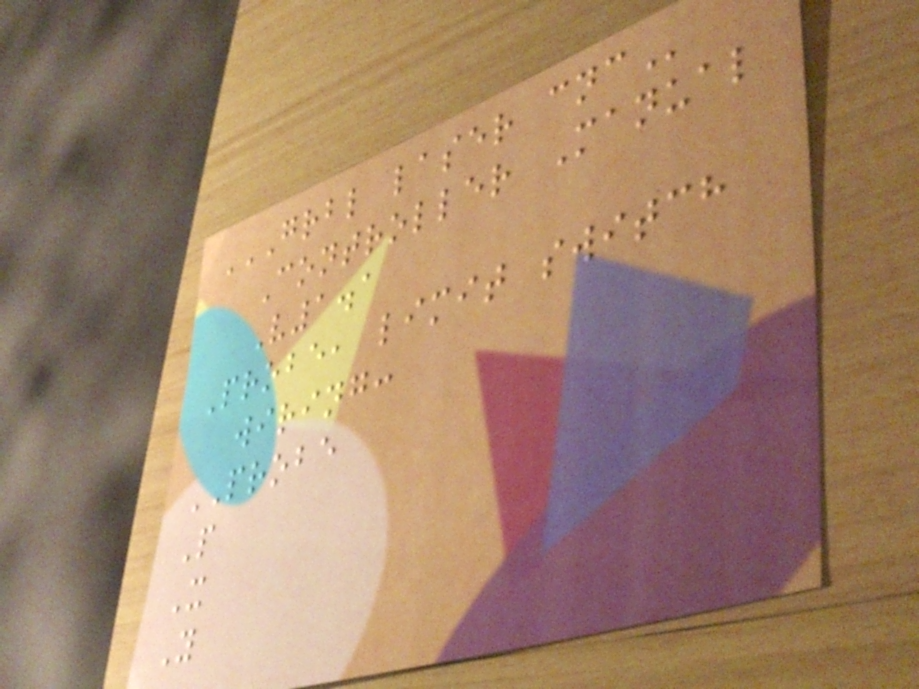GRBL LASER CNC
Controller Manual
V1.1
Probe, limit switch
wiring:
PROBE
P
X
Y
